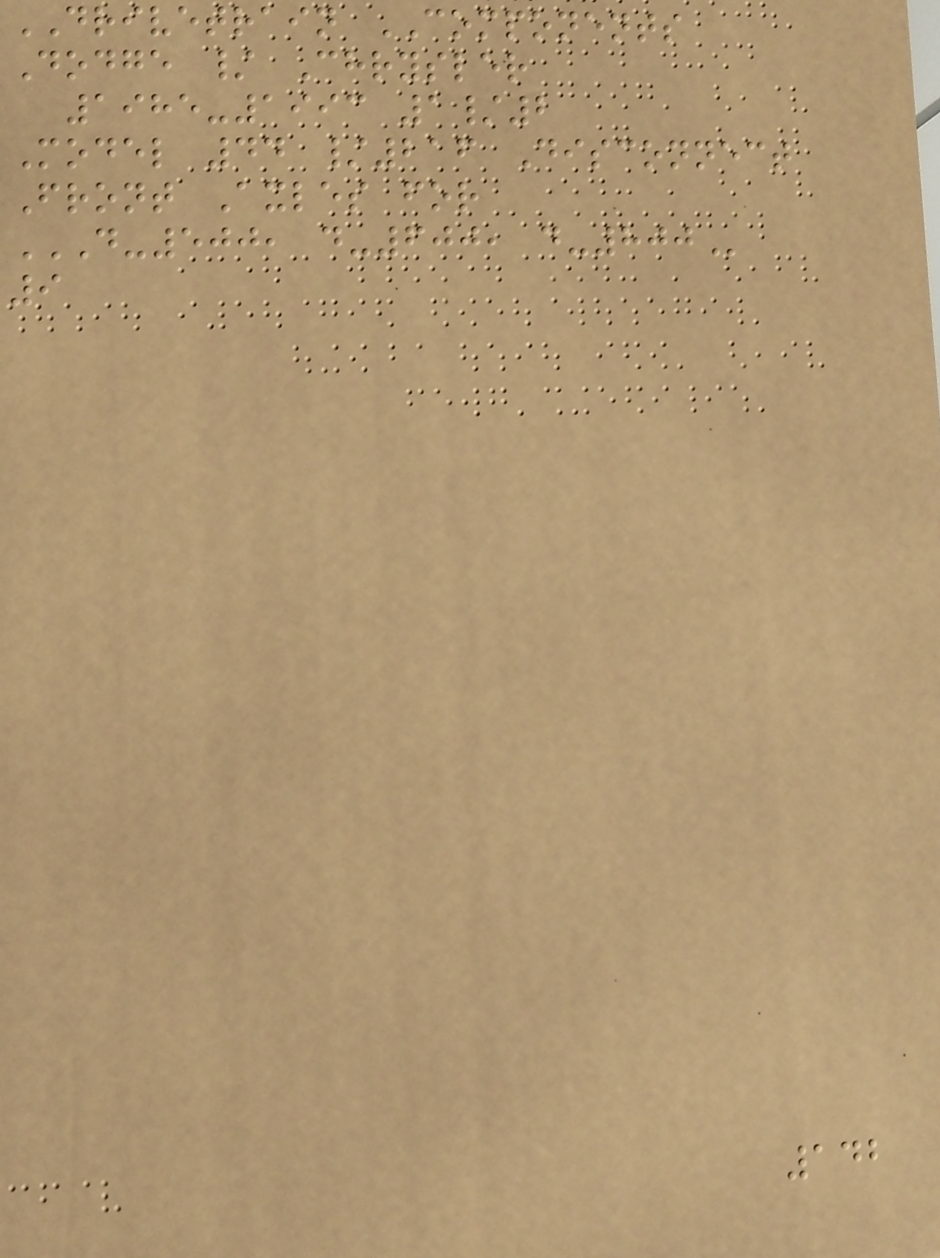DRIVETRAIN COMPONENTS
Dodge / Chrysler
1985-1993 1/2
Model 44 /216 Disconnect
Front Axles for
D-500, D-600, D-800
9
142
